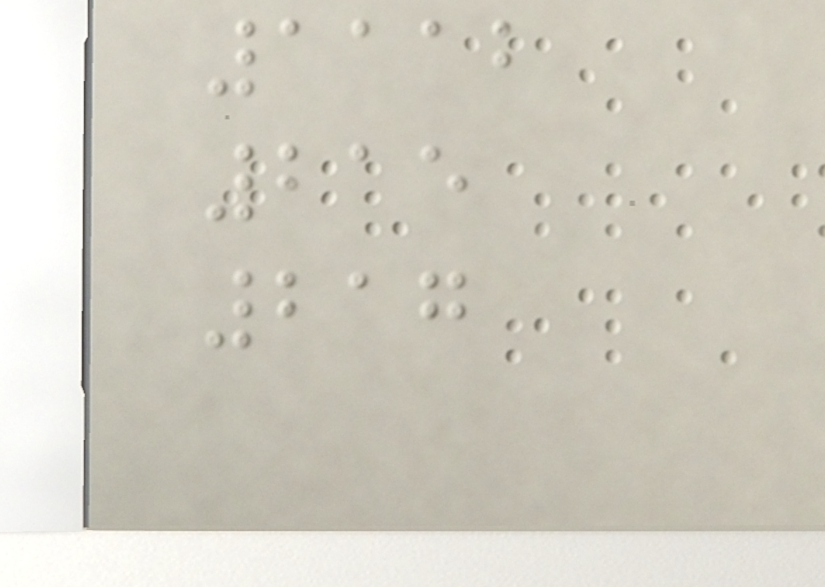1112
215
217
